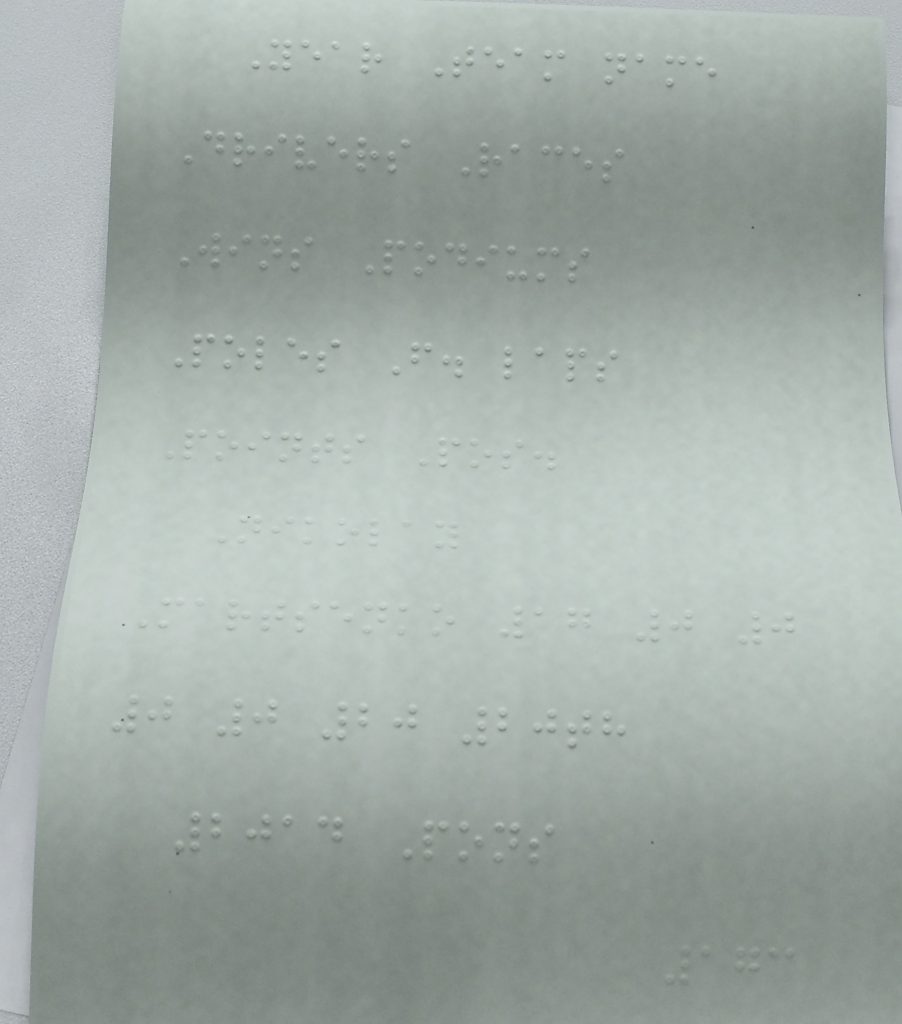Year Team name
Drivers Races
Wins Podiums
Poles F. laps
Points Pos.
Nikolay
Martsenko 17 0 0
0 0 20 20th
2014 Pons
173
